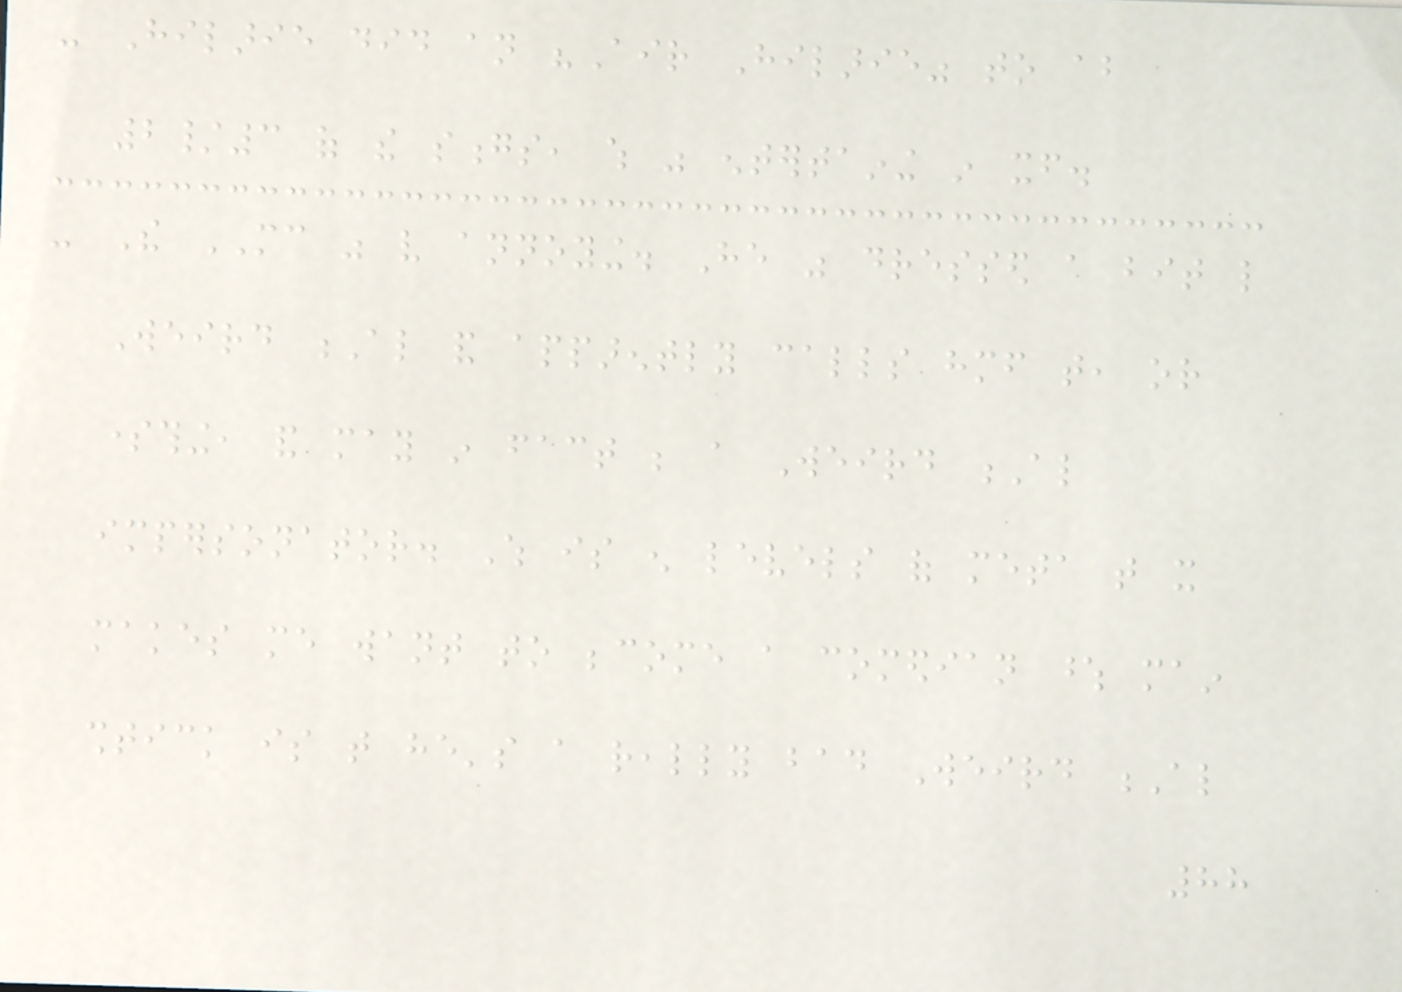- Hilarie did an "Air Hilarie" to about
2/3 of the songs, which was entertaining in itself.
- The MC was very annoying. He was dressed a bit like
Weird Al and apparently calls himself that, or
something, and may in fact be a Weird Al
impersonator. Which is enough levels of meta that it
makes me want to become a comedian whose main
shtick is that he's a really bad Weird Al
88
